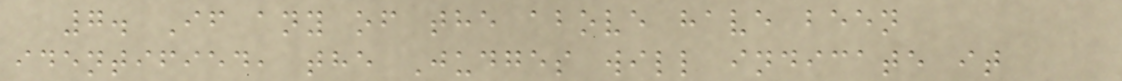7. If any of the above have been
identified, the Judges will indicate it
